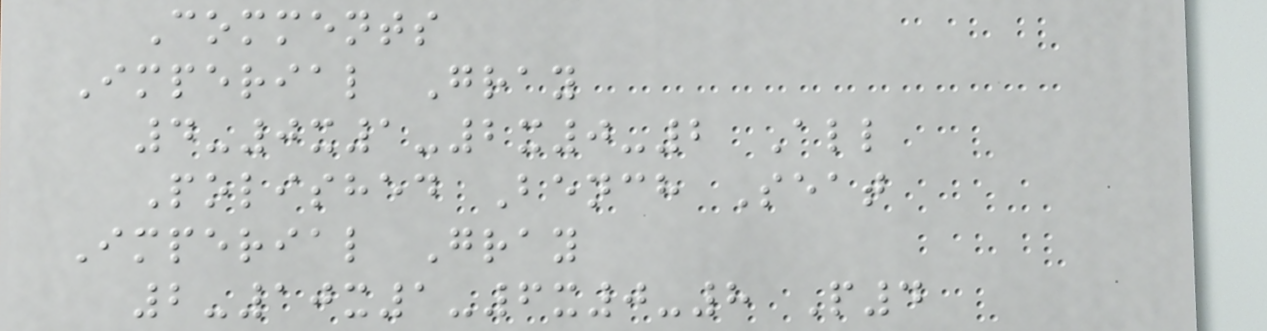Comments
Imperial Gray
4-0x1-2x0-2 All
Polished Bench Seat
Imperial Gray
2-10x1-6x0-8 P4
